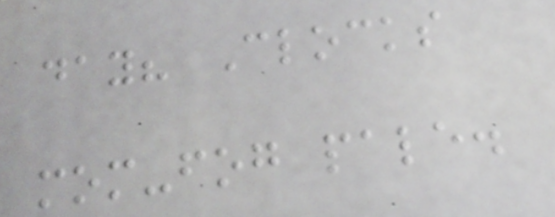day? Clocks
mom-fog pale.
